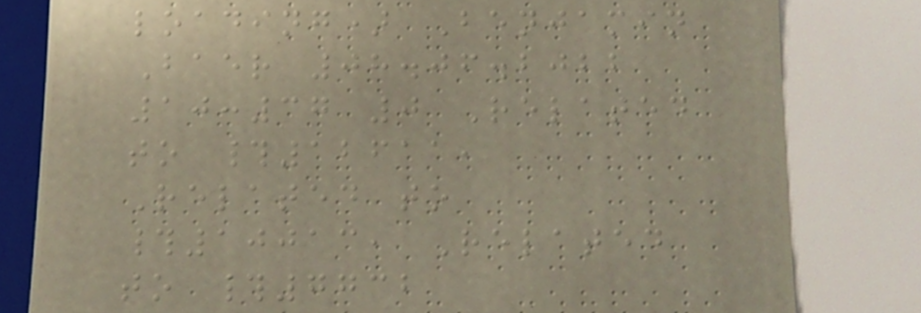loading) Benjamin
Baer 08.06.2022
10:37 0 Related
to #12611,
Related to
#10013, Related
to #7732
